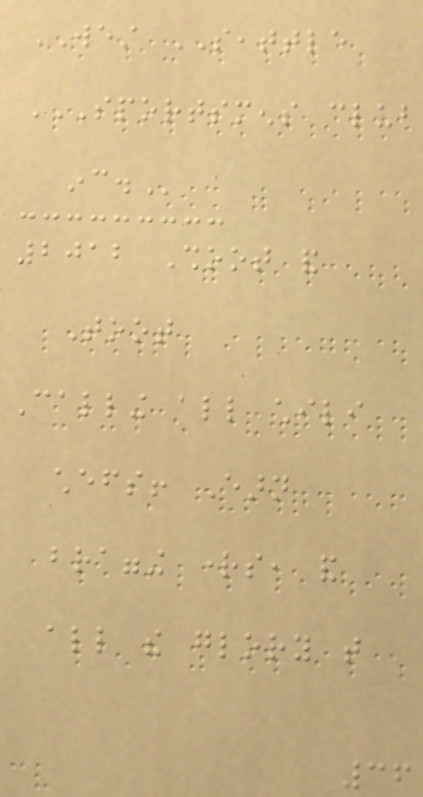WEST SEATTLE
SPORTSMENS CLUB
INC.
2012 Shoot and
Toot
Calling all chili
chefs! Earn
bragging rights, and
all the glory that
36
